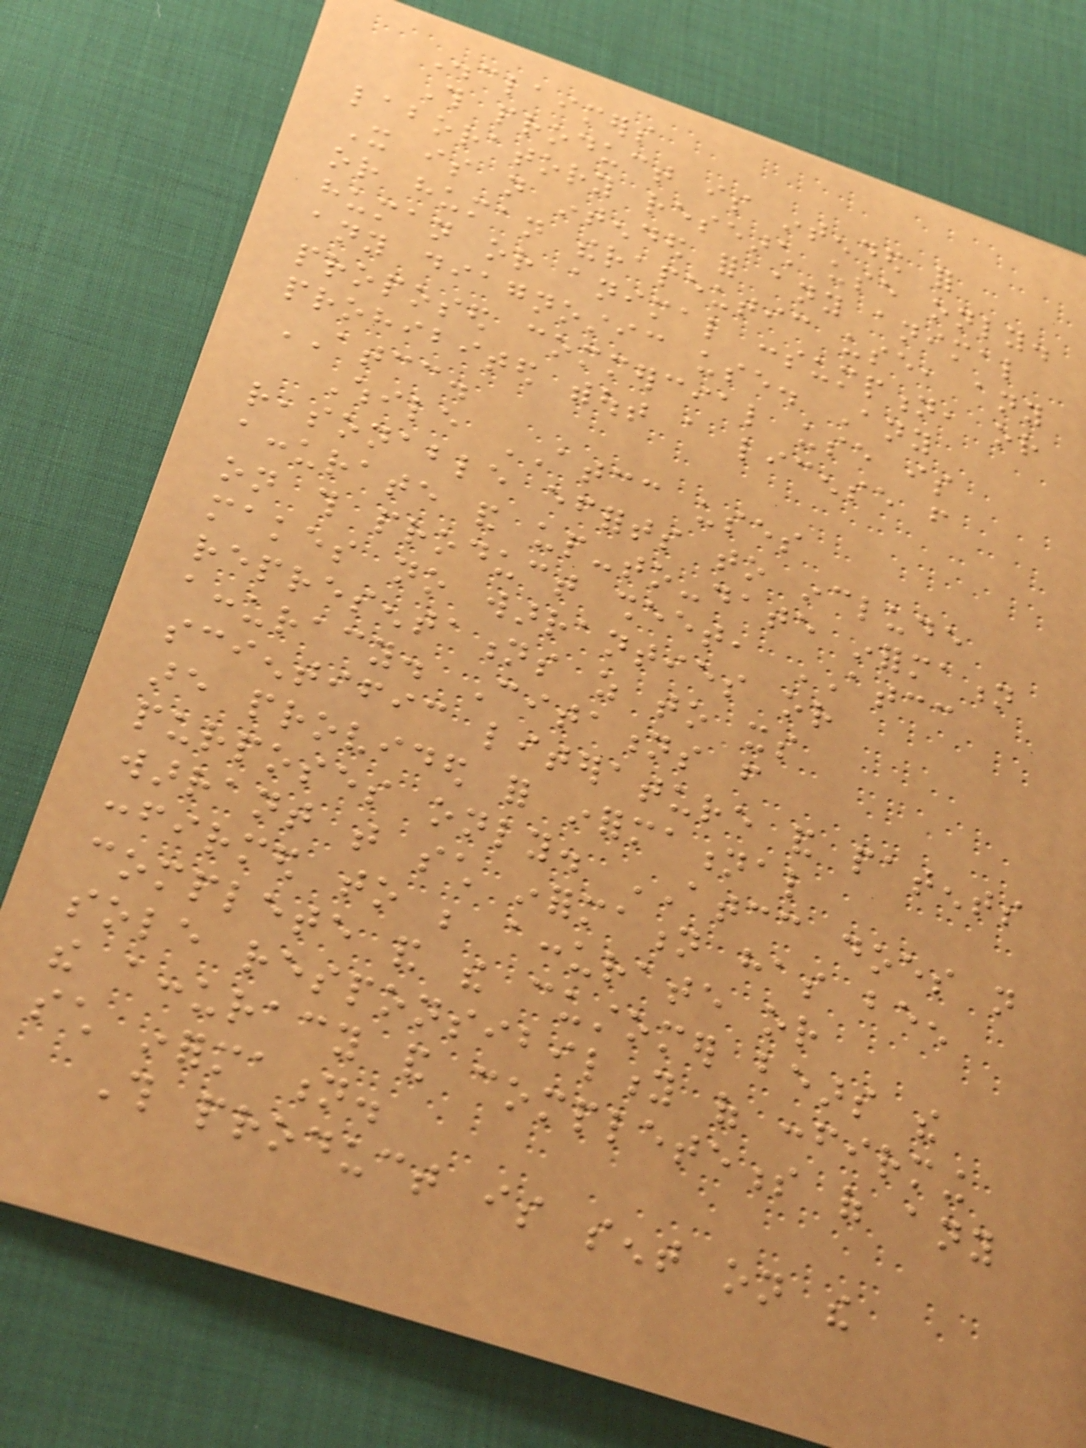Disclaimers
This product is intended for
laboratory research use only.
It is not intended for any animal
or human therapeutic use, any
human or animal consumption, or
any diagnostic use. Any
proposed commercial use is
prohibited without a license from
ATCC.
While ATCC uses
reasonable efforts to include
accurate and up-to-date information
on this product sheet, ATCC
makes no warranties or
representations as to its
accuracy. Citations from
scientific literature and patents
are provided for informational
purposes only. ATCC does not
warrant that such information has been
confirmed to be accurate or
complete and the customer bears the
sole responsibility of confirming
the accuracy and completeness of any
such information.
This product is sent on the
